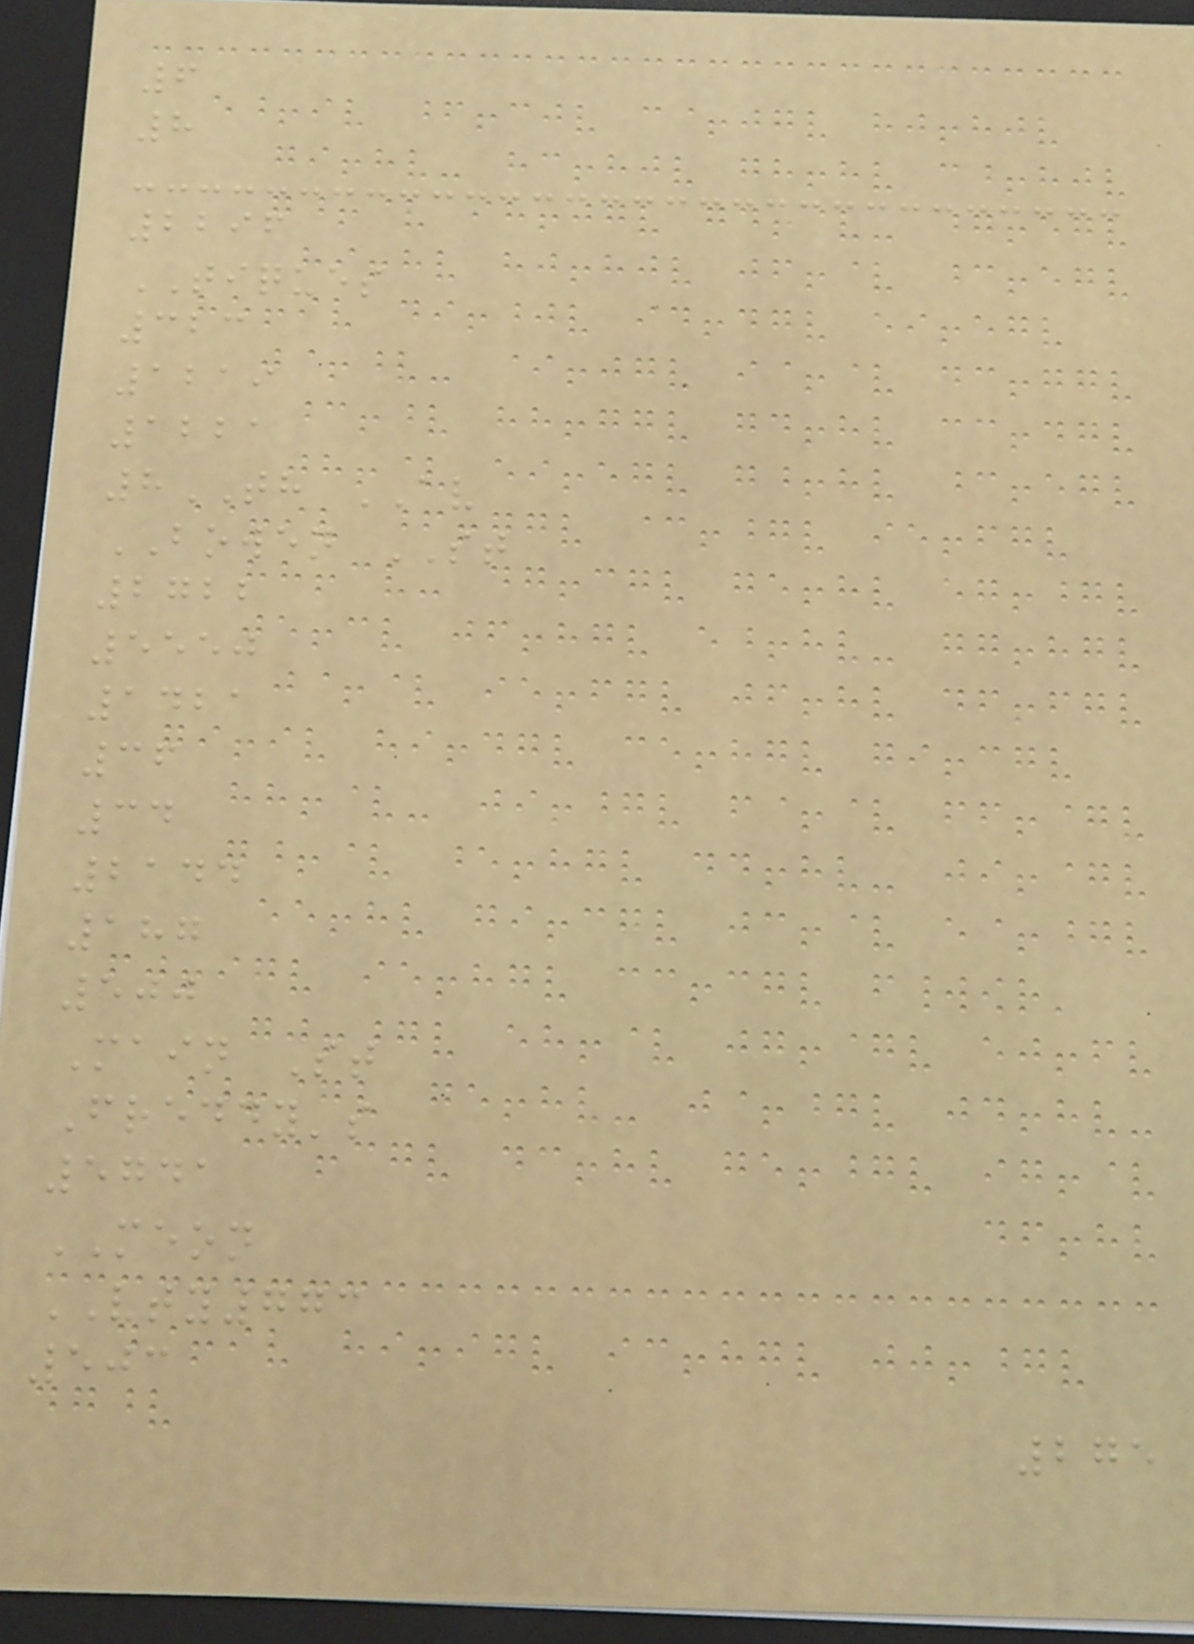6
8
2296
TIQUES
323
1219
1221
8TH AV
BOWEN ST
2722
5550
1421
36
34
2144
187
500
Main St
Freddy's
5741
MEON
VTY773
503
275
